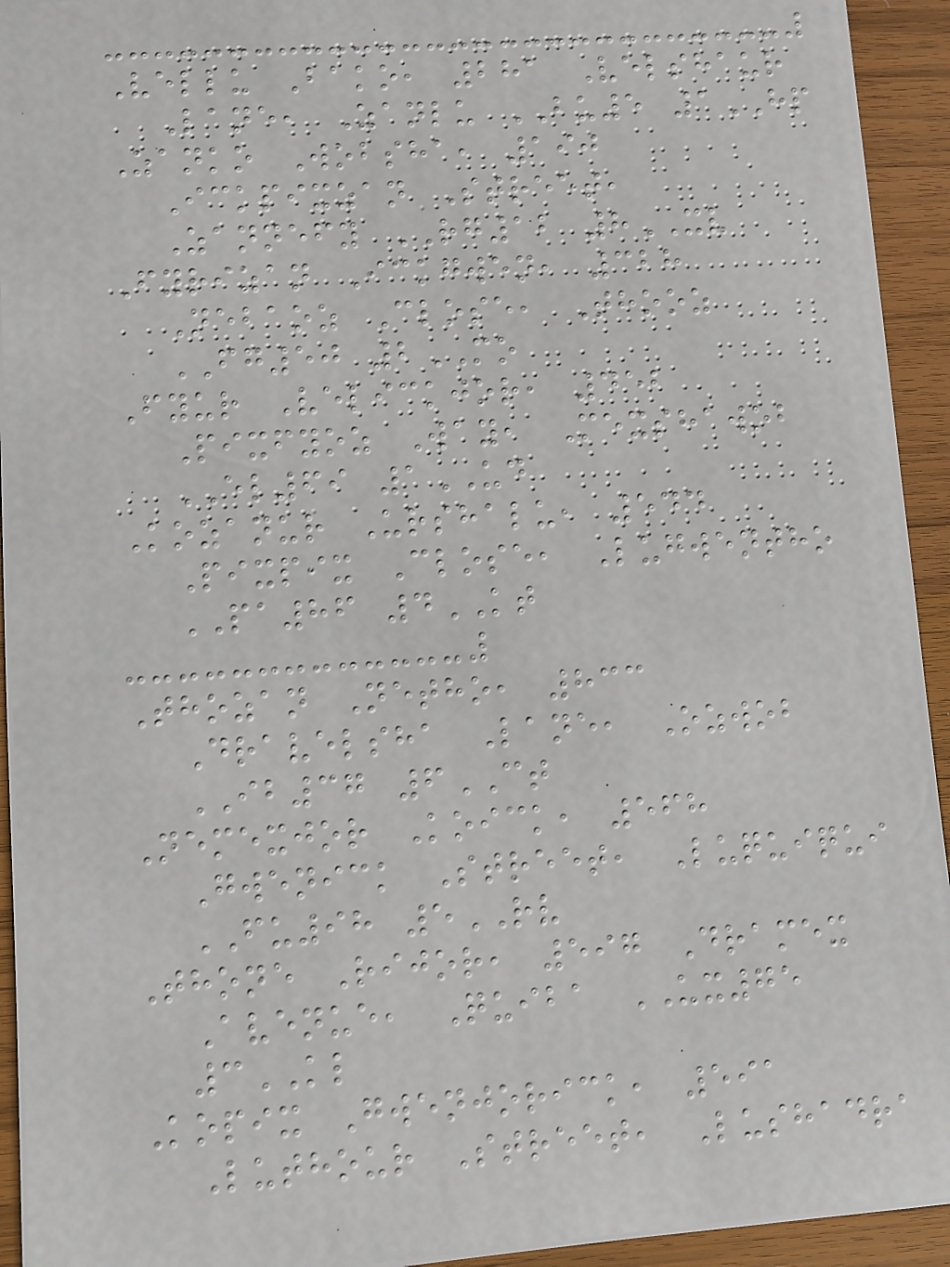Vellu Bako, 281 Velshaur
Lane, Zanlu BU5 1HP
Zanko Wobsha, 190
Ickpixzan Street,
Zannefy RG12 8XV
Fyrizan Ickgwen, 328
Nebaoz Close, Thooz
FG50 2MO
Fyur Velickjor, 452
Pixfyoz Way, Mexshawob
EL69 1UD
Kozanur Urshalu, 544
Pixpix Close, Lugwentho
PA86 4KT
Thozan Netho, 833
Dravelsha Lane, Ozwob
IB37 6CT
Nemexjor Koick, 568
Gwenick Street, Luquiqui
FU98 5RV
Thone Rijor, 597 Dramex
Avenue, Quiba UX75
3KL
Kopix Gwenjorick, 591
Luthour Street, Lushadra
